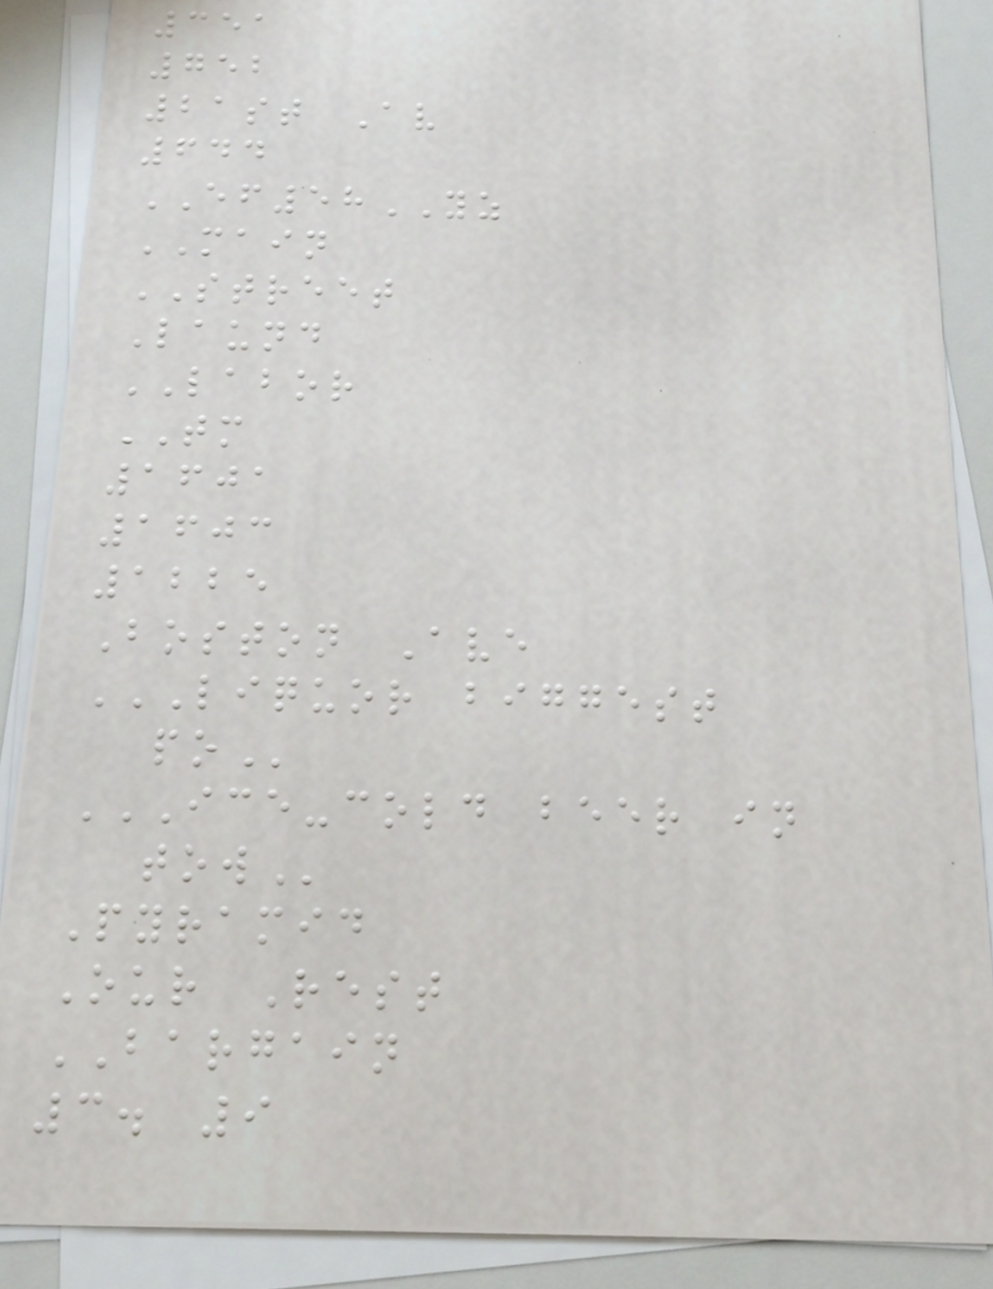351
752
21st Av
644
EF58YZ
MAIN
STREET
Laund
LABOR
TM
1601
1603
1225
Boston Ave
LIQUOR BIGGEST
PO
ICE-COLD BEER IN
TOW
Pyramid
Our Rest
BARGAIN
3. 9
